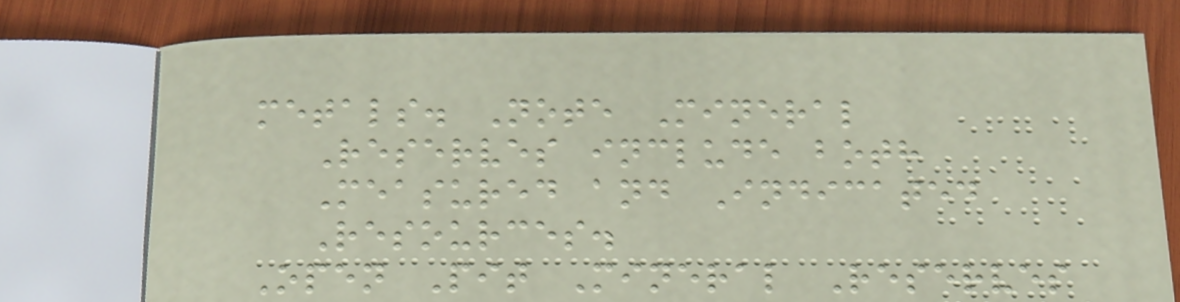metals. Note Mineral
Reserves include both
Measured and Indicated
Resources.
Open Pit Mineral Reserves
